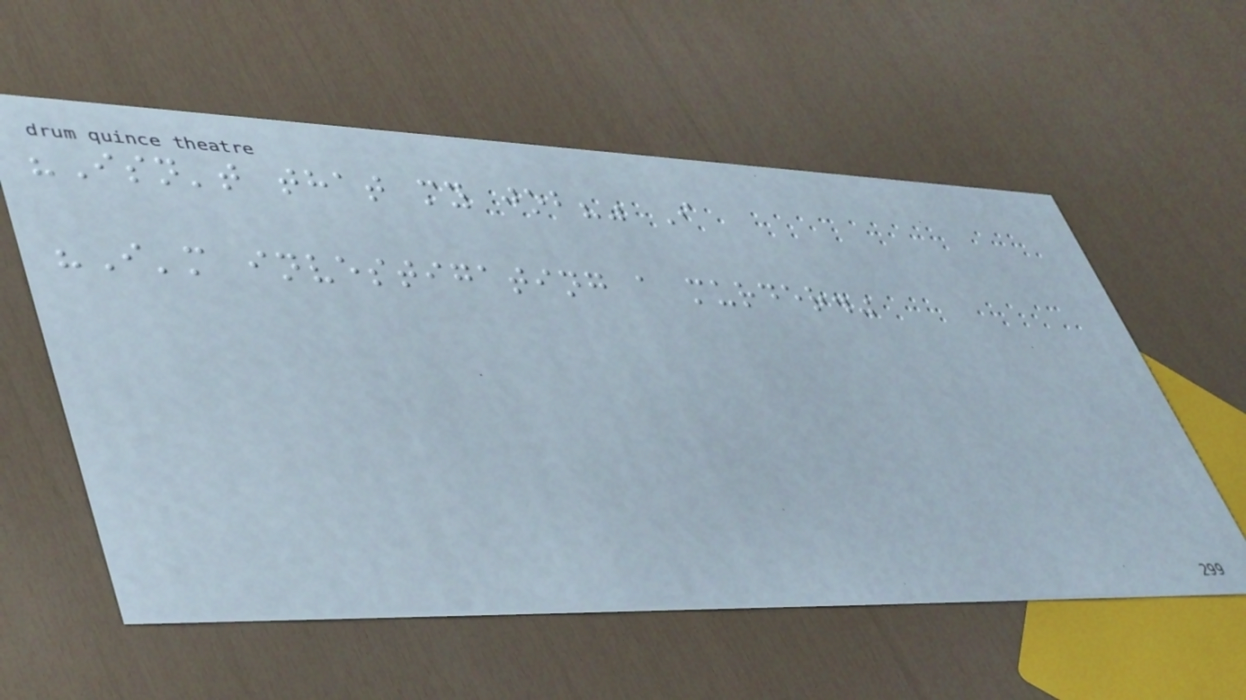"Isn't that my job?" I
"I'm investigating a murder."
